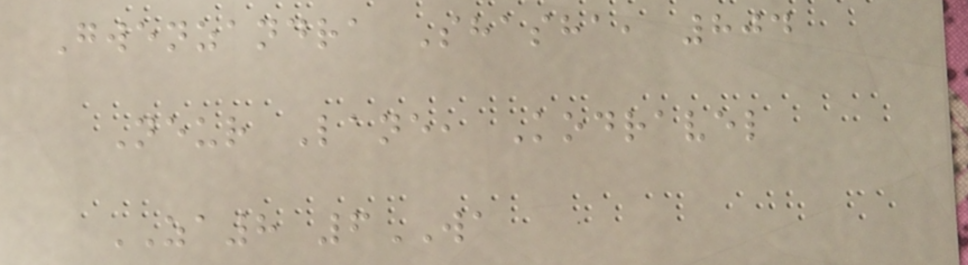Gwenzandra Shasha, 804
Neur Lane, Kodravel
ZA8 6WA
